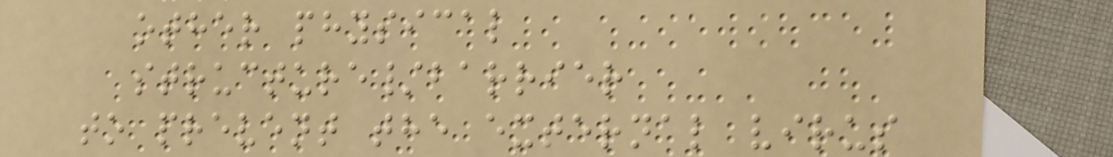other physical
structure/barrier
to prevent the external virus
